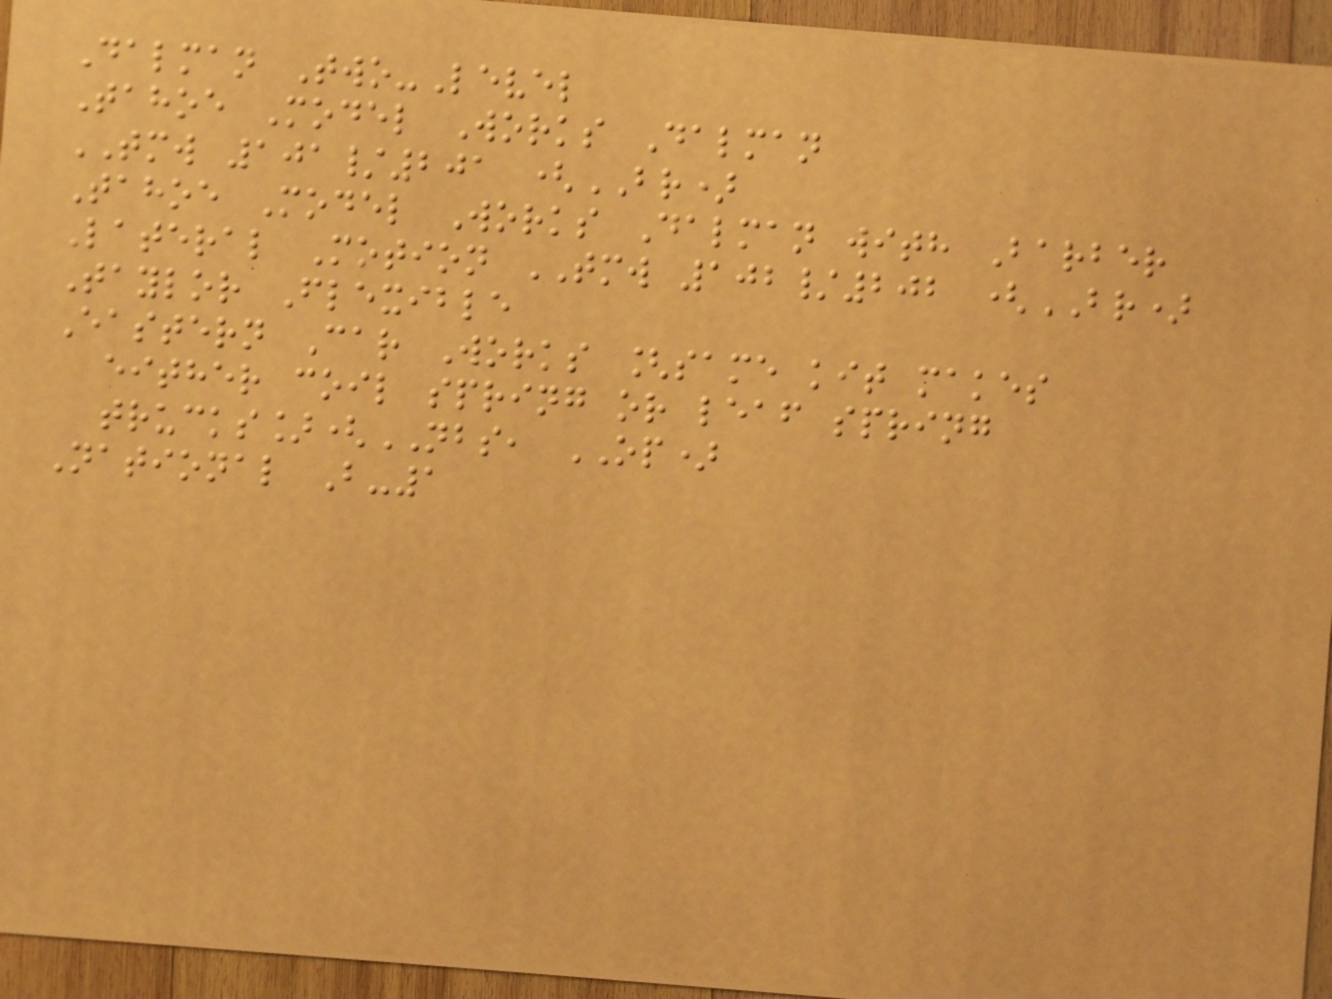Dalman Two-Level
Tahoe Model Works Dalman
TMW 101/201 (BR)
Tahoe Model Works Dalman with Barber
Lateral Motion TMW 102/202 (BR)
Taylor Flexible
Eastern Car Works [same kit makes
either coil spring or leaf spring
trucks](NBS, OP)
National B-1
